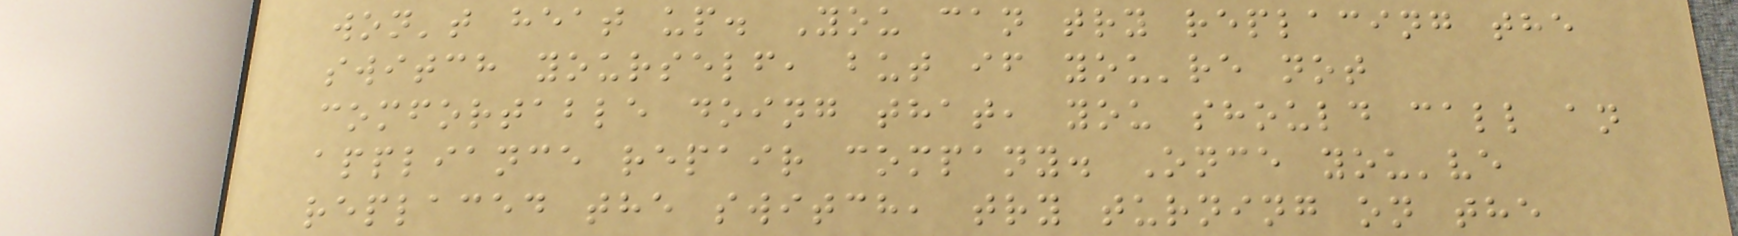won't heat up. You can try replacing the
switch yourself, but if you're not
comfortable doing that, you should call an
appliance repair company. Once you've
replaced the switch, try turning on the
